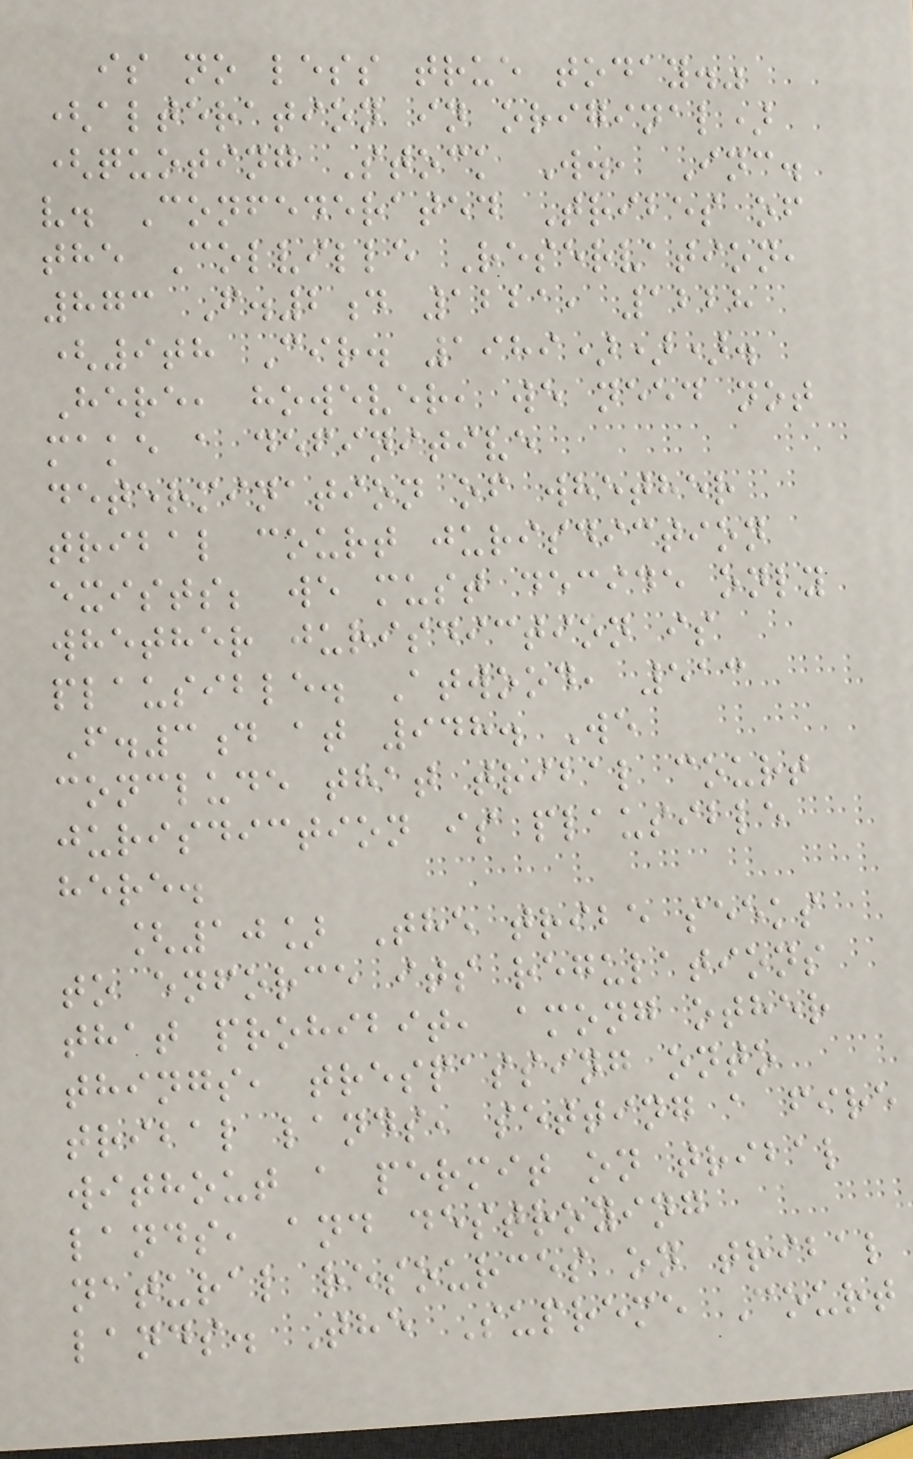is no less true today."
(alteration in original)
(quoting Stock W., Inc.
v. Confederated Tribes of
the Colville Reservation,
873 F.2d 1221, 1228
(9th Cir. 1989))).
Here, however, we need not
make a definitive
determination of whether
tribal court jurisdiction
exists; we must decide only
whether jurisdiction is
plausible. Atwood, 513
F.3d at 948. We
conclude that tribal court
jurisdiction is plausible
here.
[10] The tribe seeks
to enforce its regulations
that prohibit, among other
things, trespassing onto
tribal lands, setting a fire
without a permit on tribal
lands, and destroying
natural resources on tribal
lands. The Supreme Court
